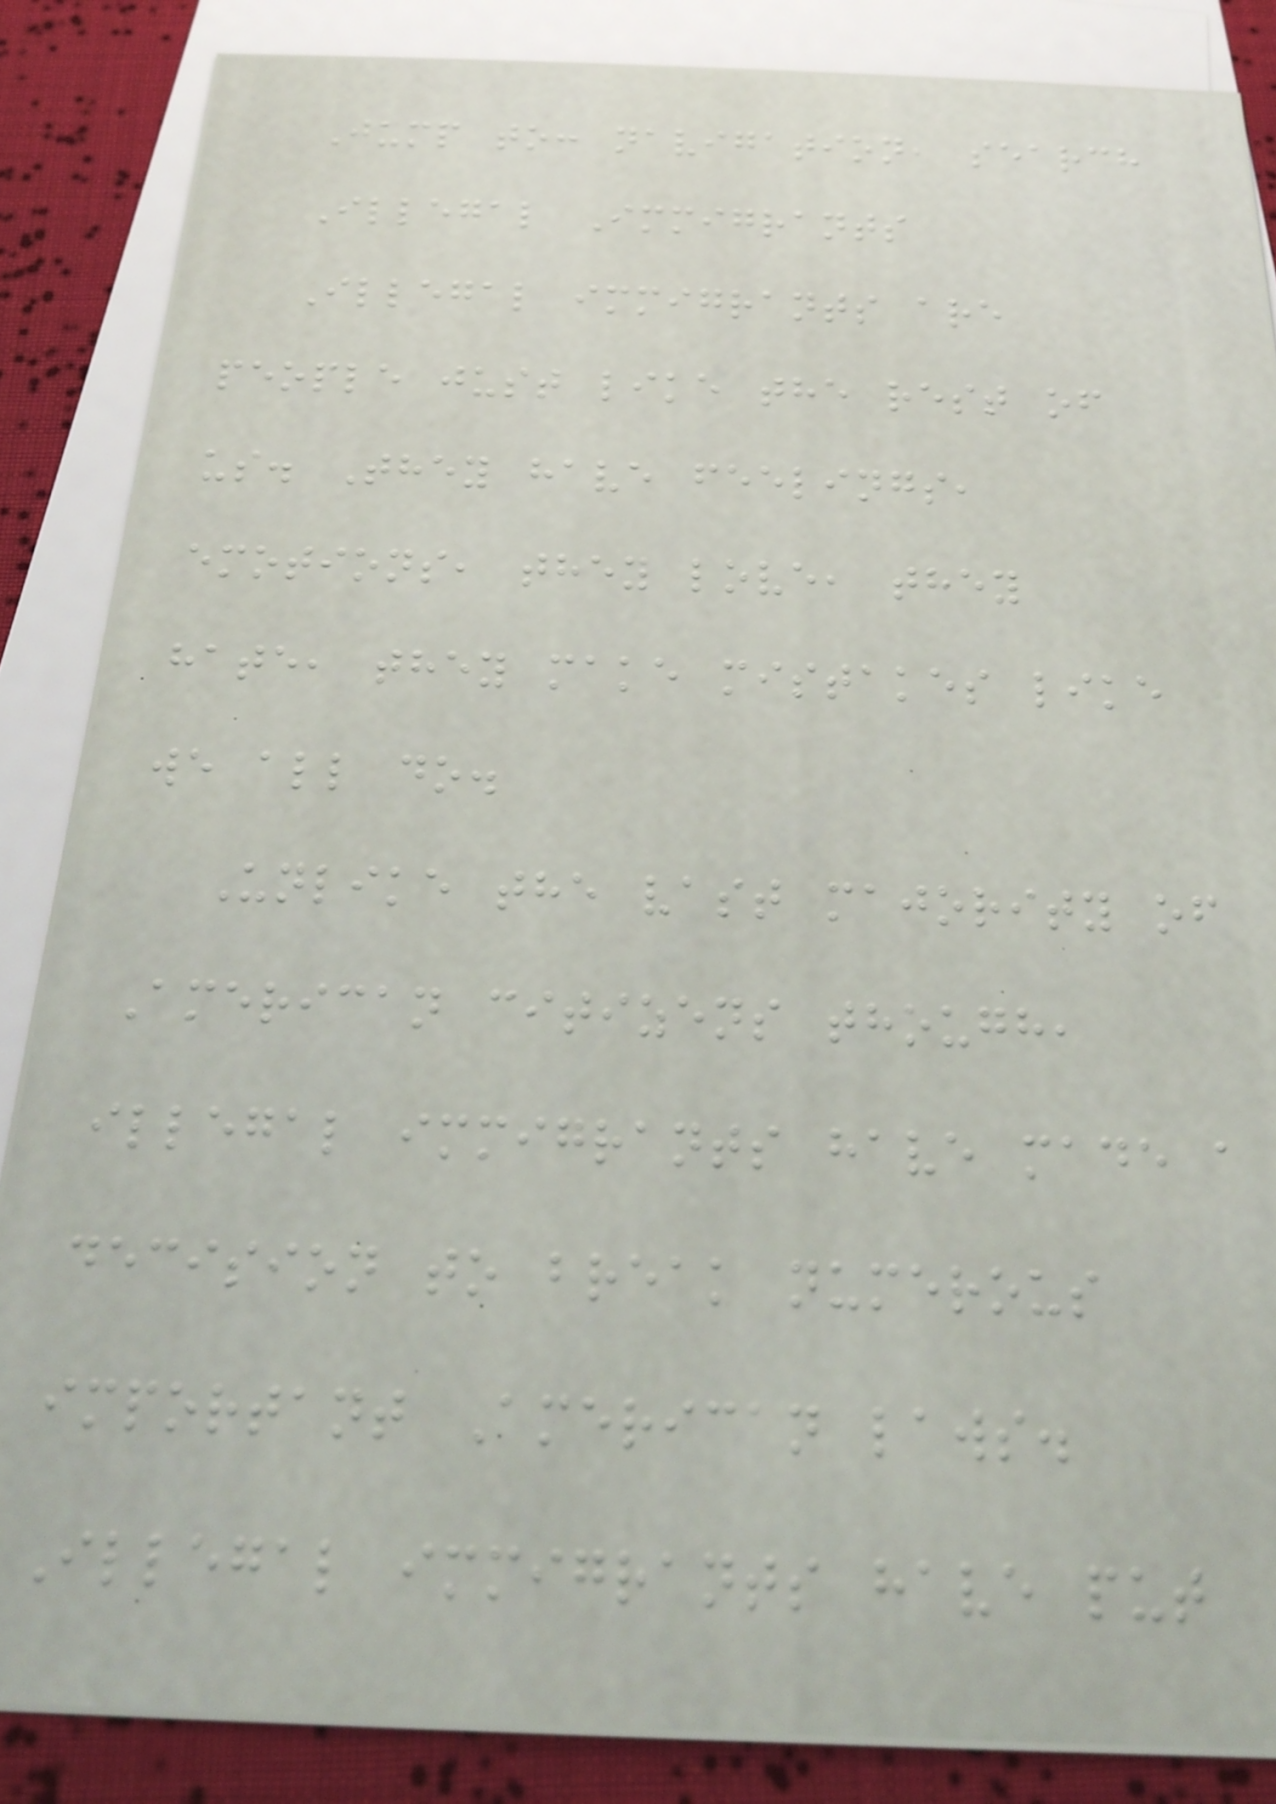Jump to: navigation, search
Illegal Immigrants
Illegal immigrants are
people just like the rest of
us. They have feelings,
emotions, they love, they
hate, they make mistakes like
we all do.
Unlike the vast majority of
American citizens though,
illegal immigrants have made a
decision to break numerous
important American laws.
Illegal immigrants have put
